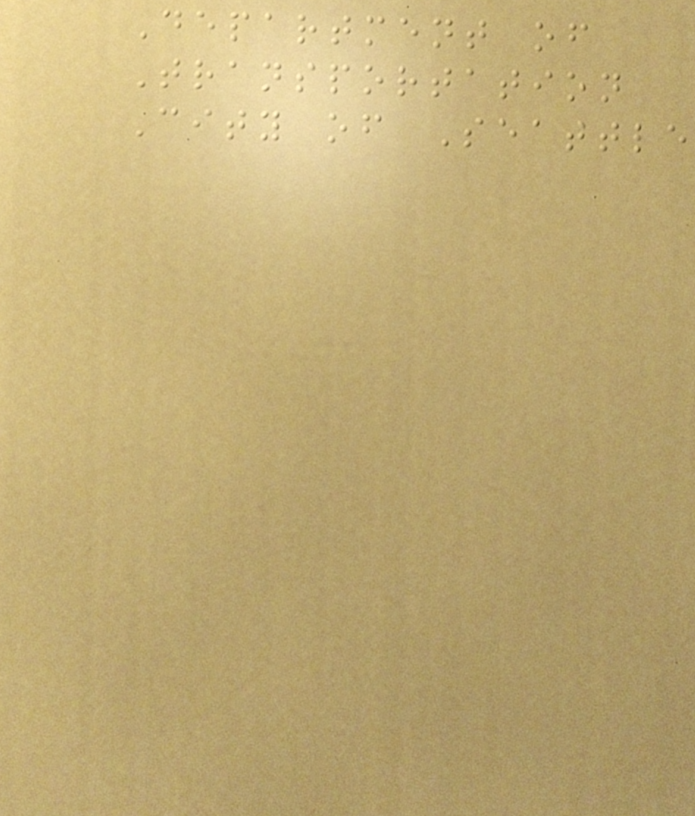Department of
Transportation
City of Seattle
